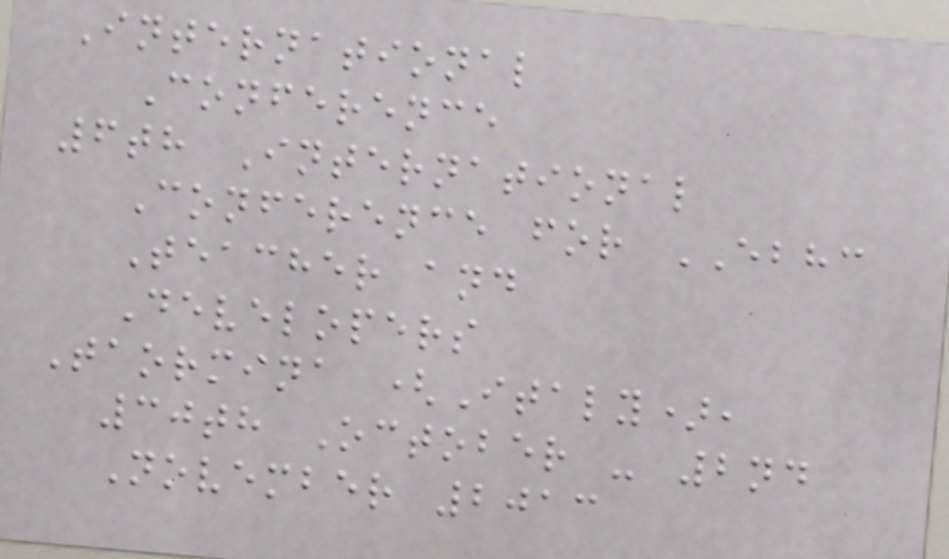International
Conference
6th International
Conference for EBHC
Teacher and
Developers
Taormina (Italy),
30th October - 2nd
November 2013
